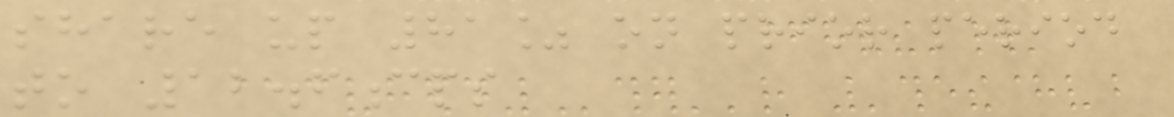share up 81% on prior period
to 12.6cps
